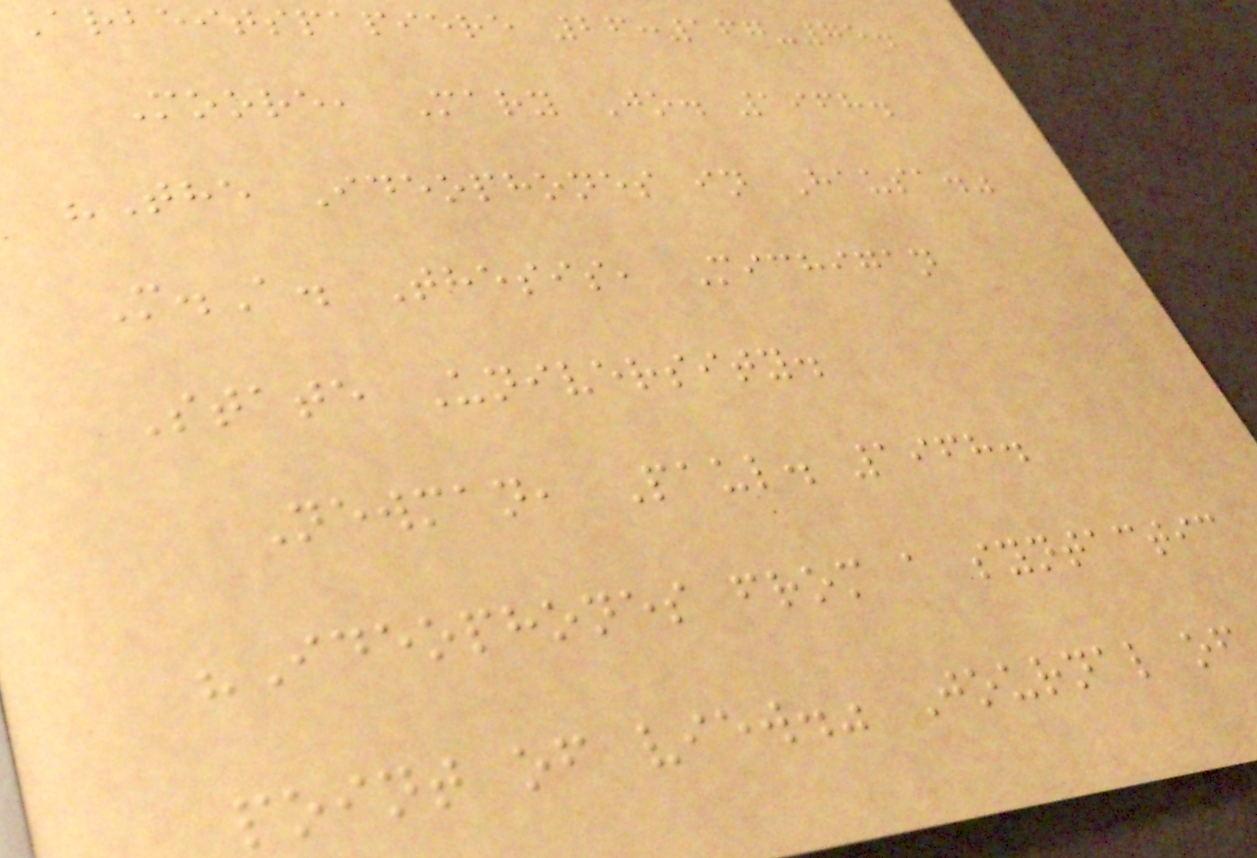Arbeitspapiere 26:167-75.
Moore, Mary Jo. 1968.
"The Ideophones in Hausa."
M.A. Thesis, Michigan
State University.
Newman, Paul. 1968.
"Ideophones from a syntactic
point of view." Journal of
